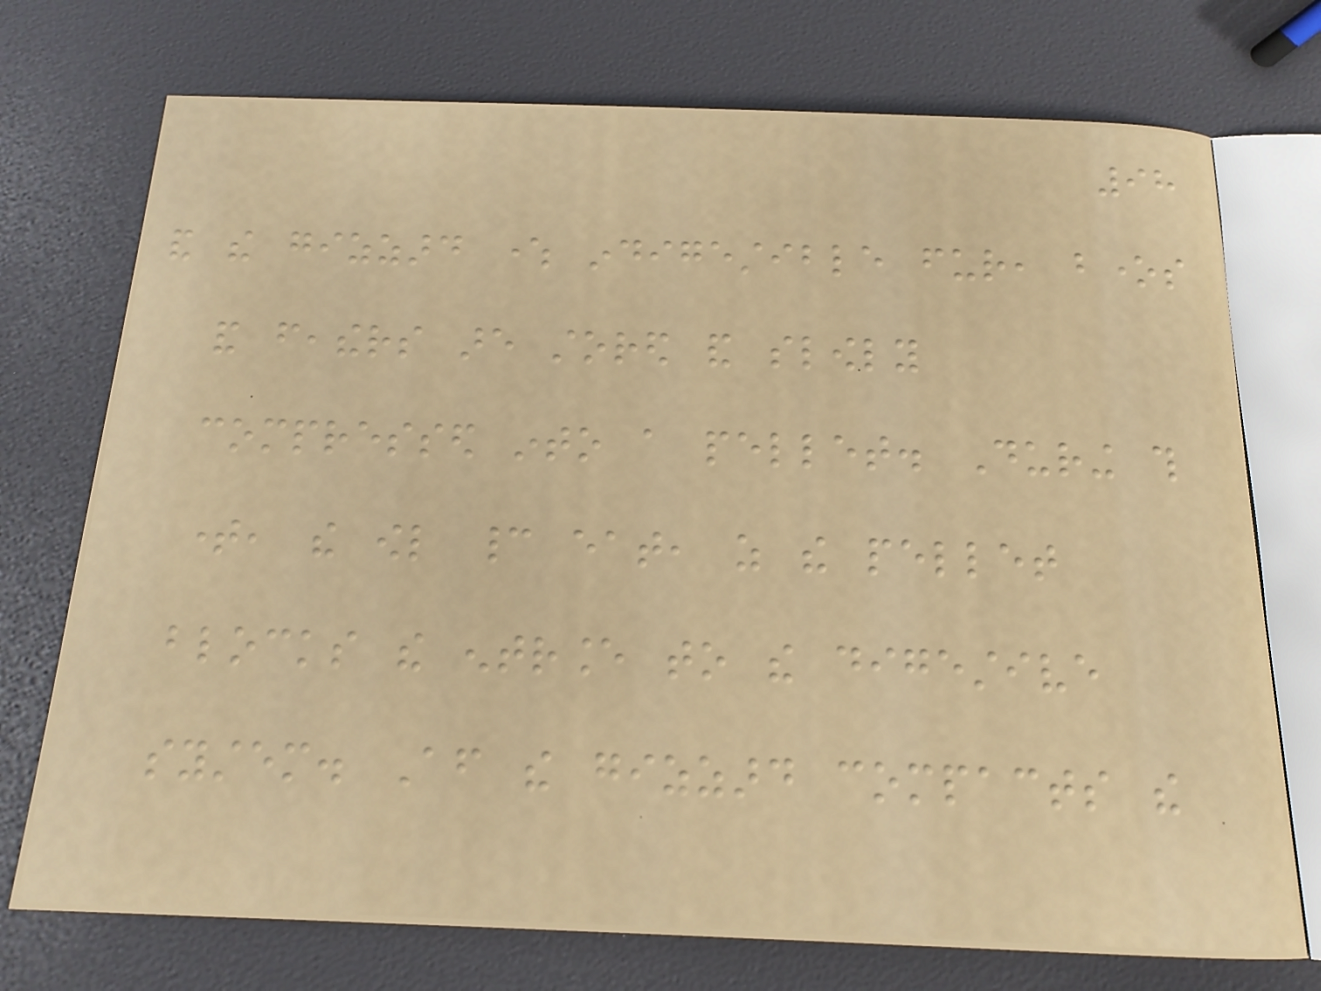98
and the gizzard where indigestible fur, bones
and feathers are stored and slowly
compressed into a pellet. During this
time, the owl cannot eat, as the pellet
blocks the entrance to the digestive
system. After the gizzard compacts the
